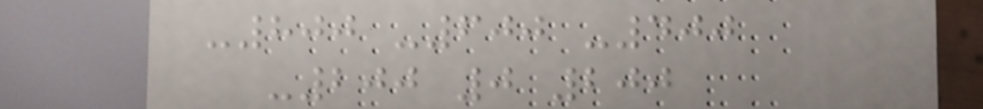-800 -600 -400
-200 0 200
